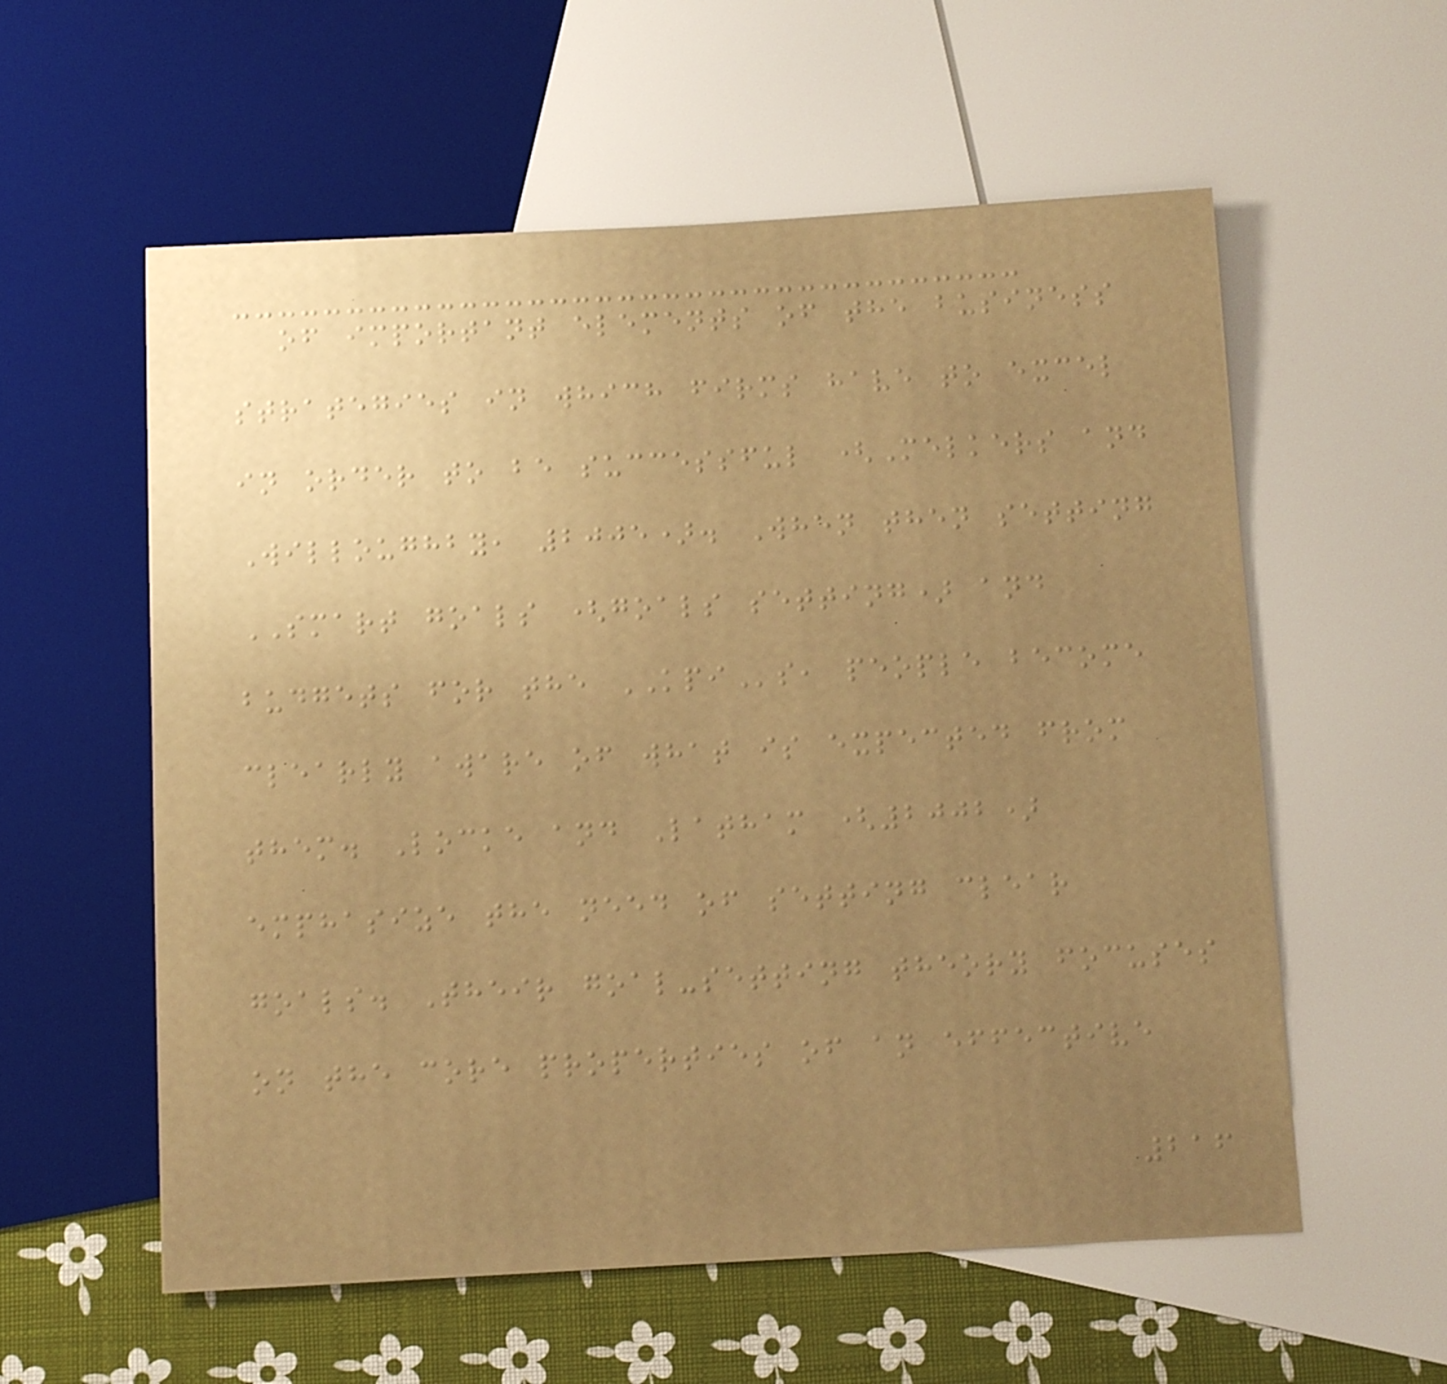of important elements of the business
strategies in which firms have to excel
in order to be successful (Melkers and
Willoughby, 2005). When then setting
SMART goals (goals setting) and
budgets for the KPIs, people become
clearly aware of what is expected from
them. Locke and Latham (2002)
emphasize the need of setting clear
goals. Their goal-setting theory focuses
on the core properties of an effective
216
